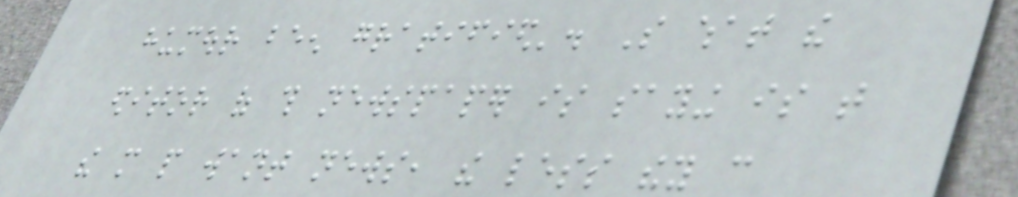humour been gratified'. So what the
editor of this newspaper is saying is that
the more people want news, the less they can
